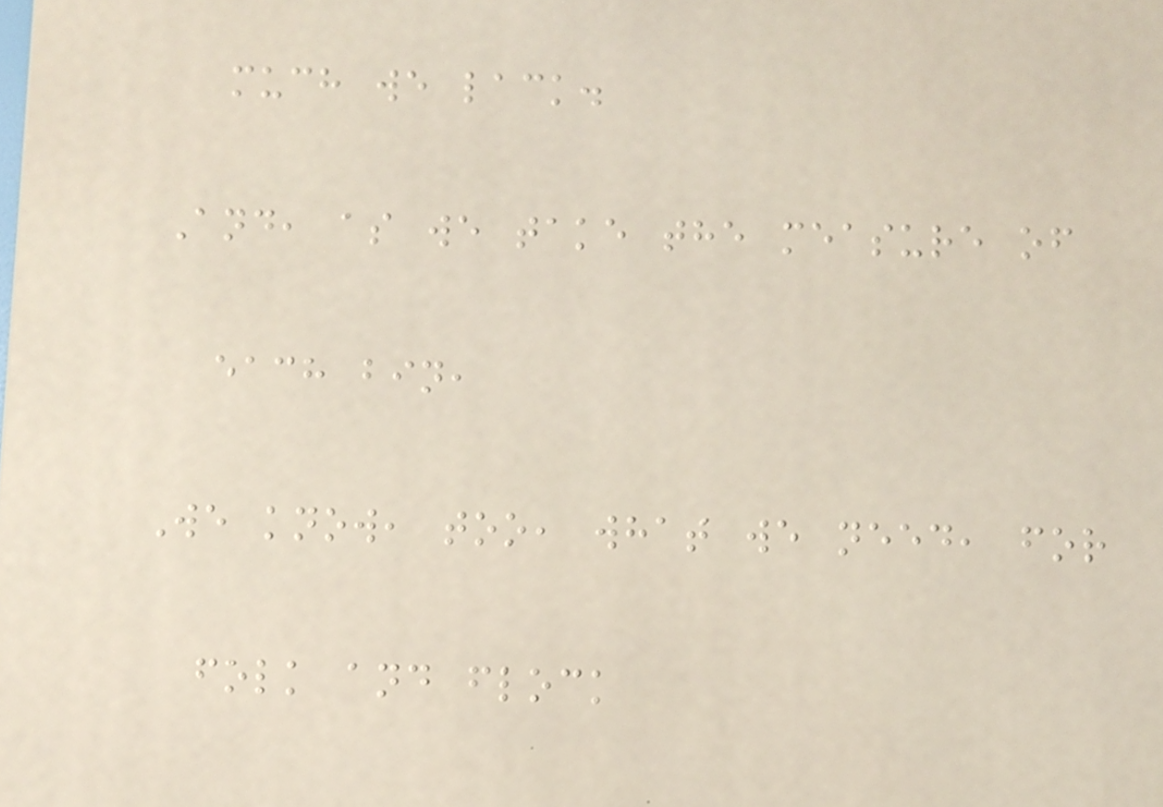much we lack.
And, as we take the measure of
each bin,
We know, too, what we need, for
folk and flock
